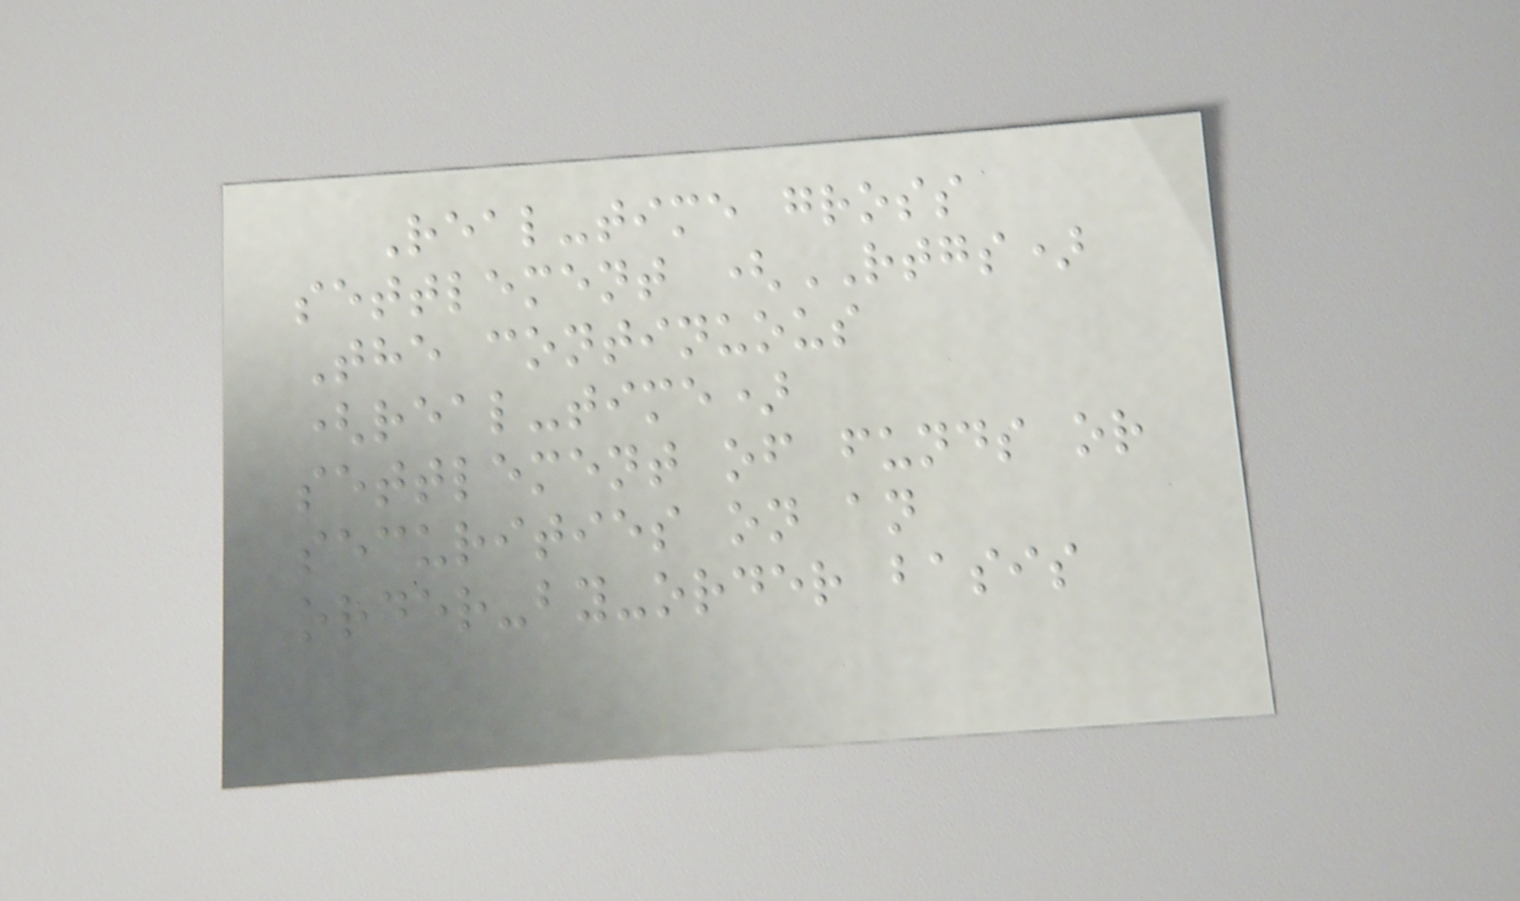Real-time gross
settlement (RTGS)
The continuous
(real-time)
settlement of funds or
securities on an
order-by-order basis
